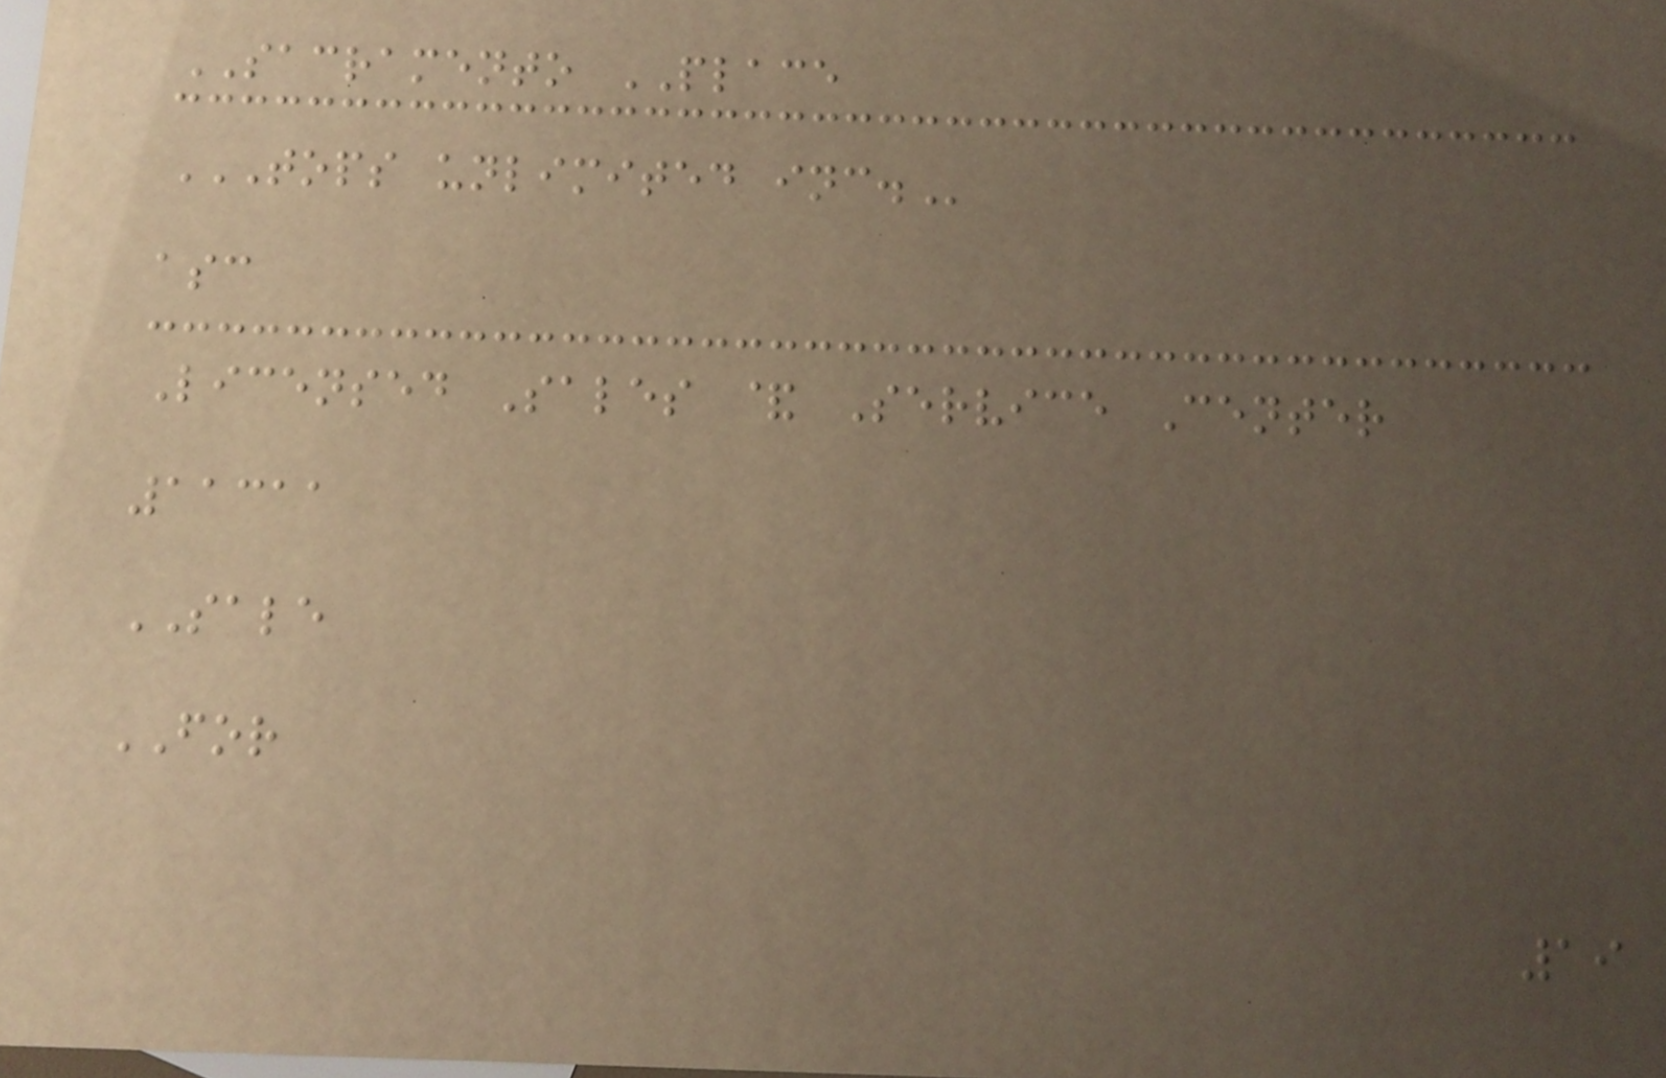SACRAMENTO PLACE
TOPS UNLIMITED INC.
asc
Licensed Sales & Service Center
11311
SALE
FOR
19
